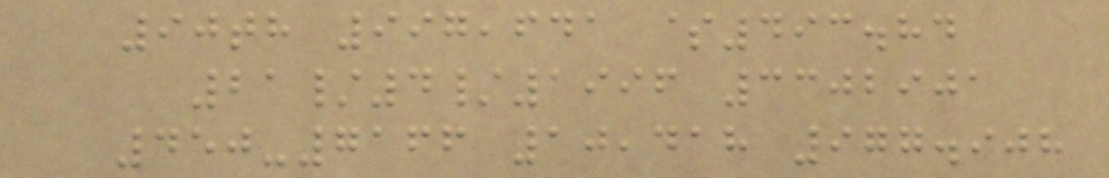90th 997,641 $493.84
21/4/1996 3302901
450-7166 10,418 977.908
